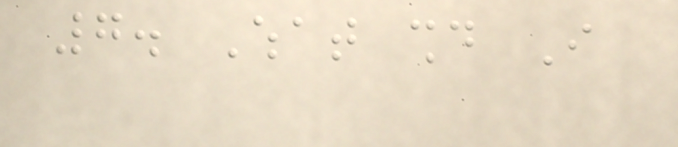7. What should I
